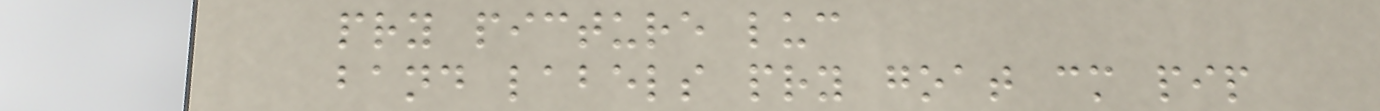pry picture luc
band labels pry goat cm pip
